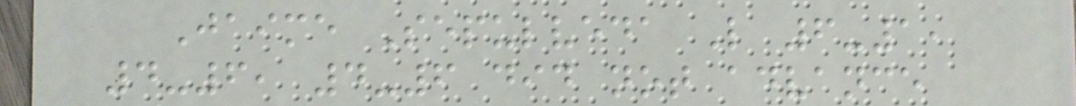Jaime Sepulveda L 6-1,
4-6, 4-6 did not advance
